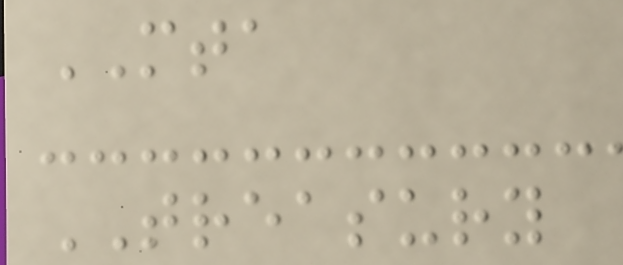MTA
TREASURY
